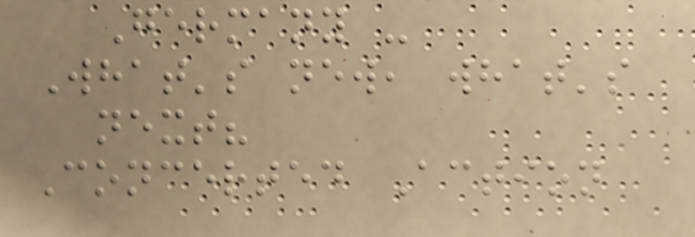Germany -
What's new, what's
next?
Concerted Action
